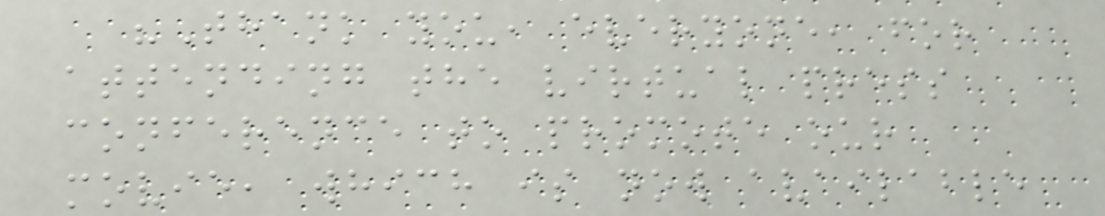"Thank you, everyone, for
attending the virtual press
conference to promote our
movie, which is now available
